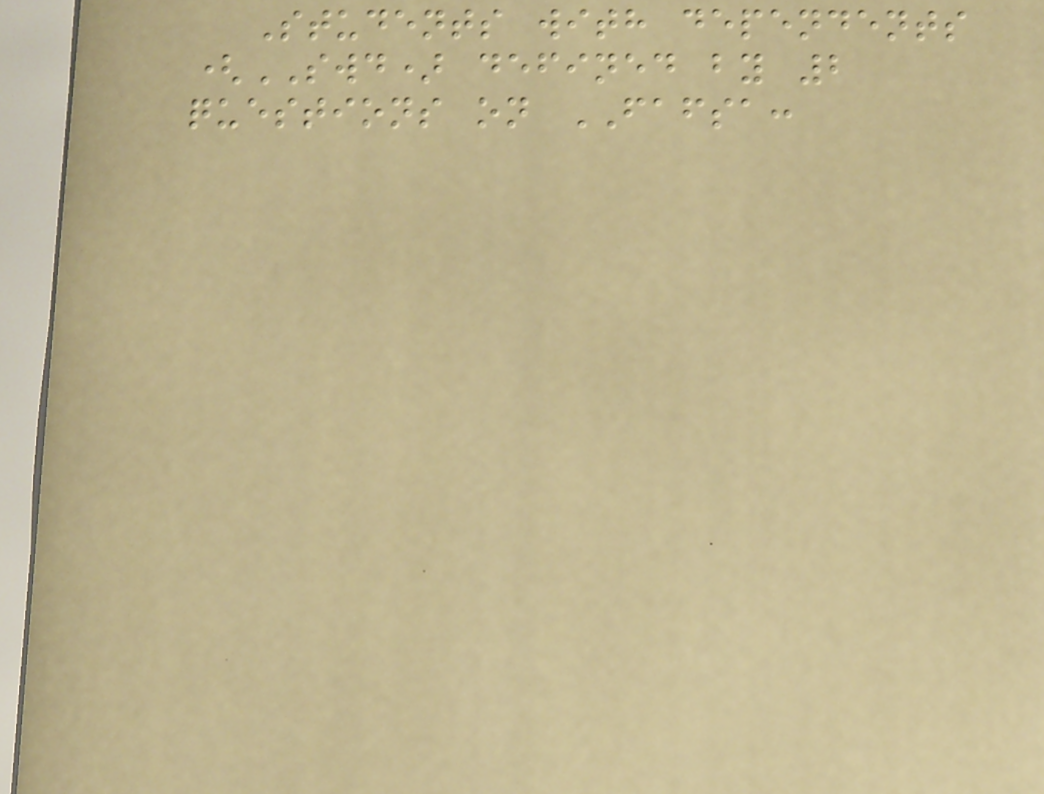Students with dependents
(SWD) defined by 2
questions on FAFSA:
